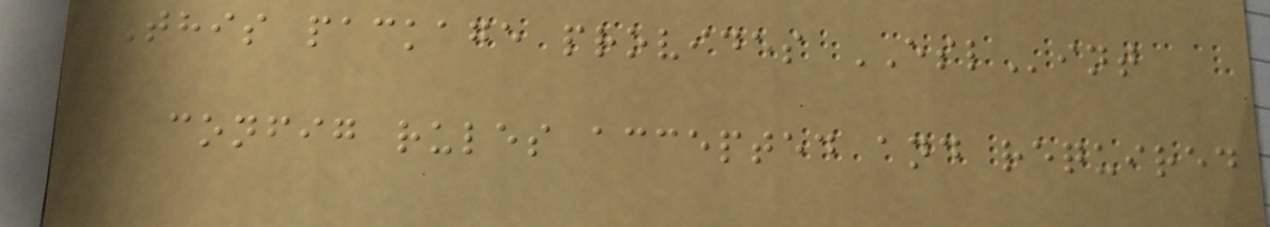This package provides ESLint
config rules accepted and required
